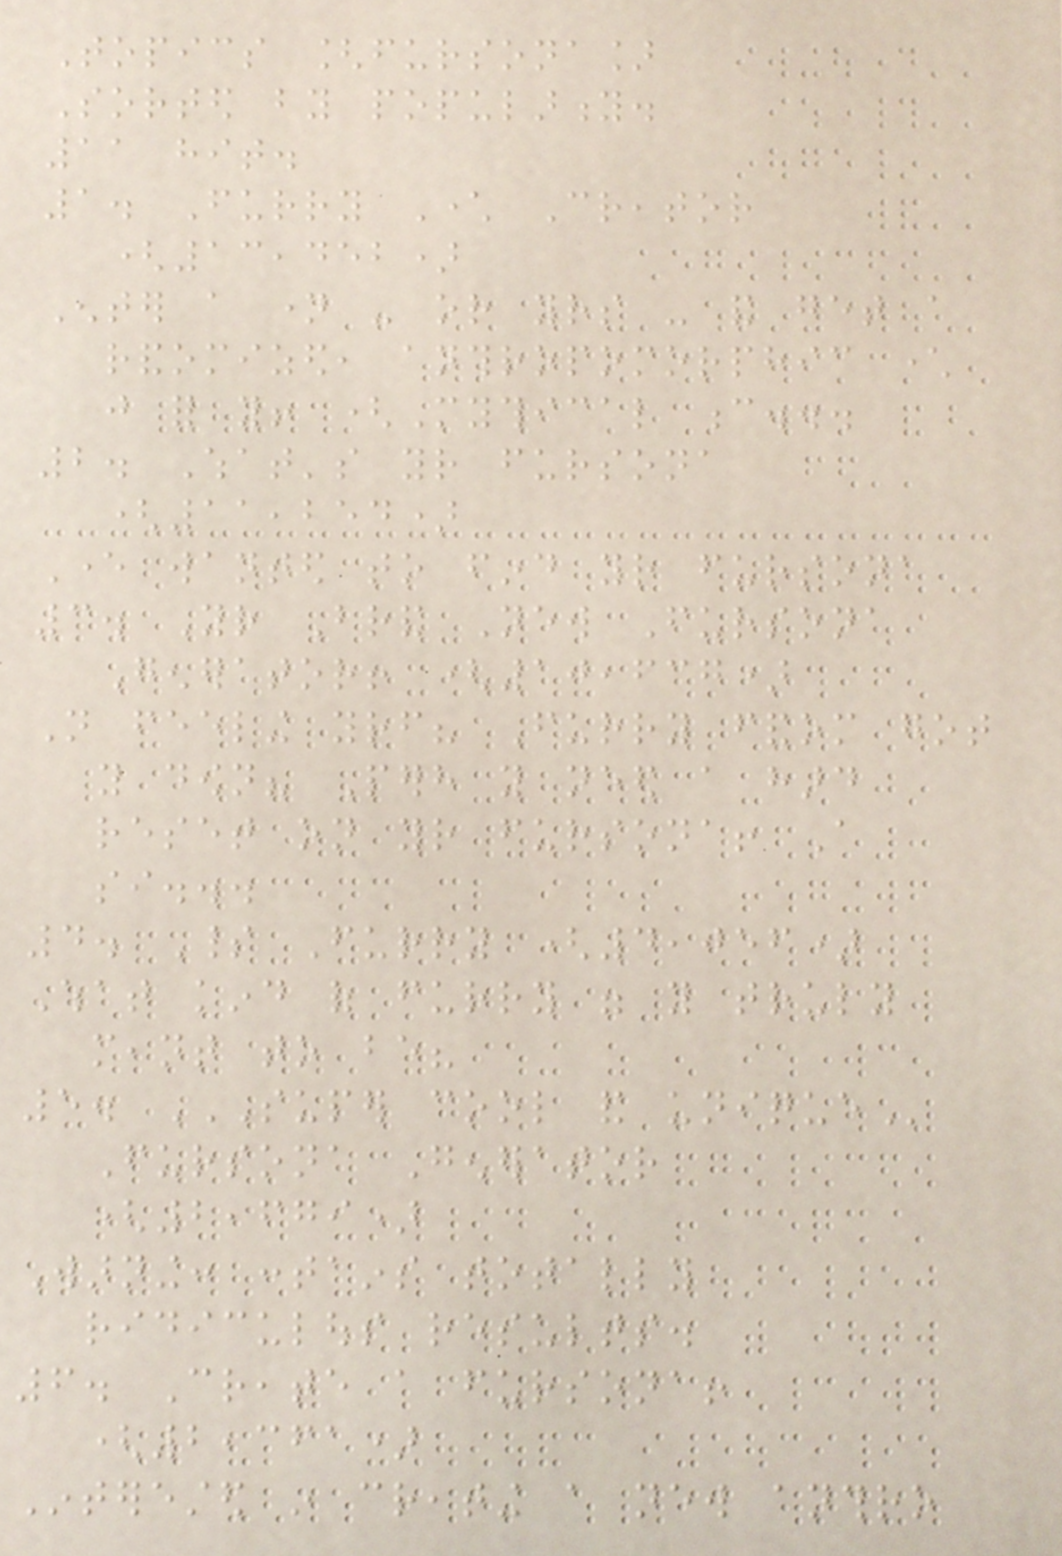Topics [fursona]
Sorted by popularity.
11 hit.
1. Furry Character Creator
(13,452)
Enter a name - or yours - and get a
randomized, anthropomorphic character
just for you! (Mythical c...
2. What's your fursona
(11,254)
Ever wanted to find your fursona
3. Your Brand New Fursona
Generator! (10,637)
Not feeling yourself? Furry fandom got
you down? Perhaps you need a hard
reset on your fursona! A
si...
4. Spirit Furry (4,056)
What kind of furry were you truly
meant to be?
5. SUPER COOL AND UNIQUE
Fursona Generator
(2,679)
Warning: contains totally
ridiculous results.
6. Create a fursona!
(2,361)
Interested in creating a new anthro
